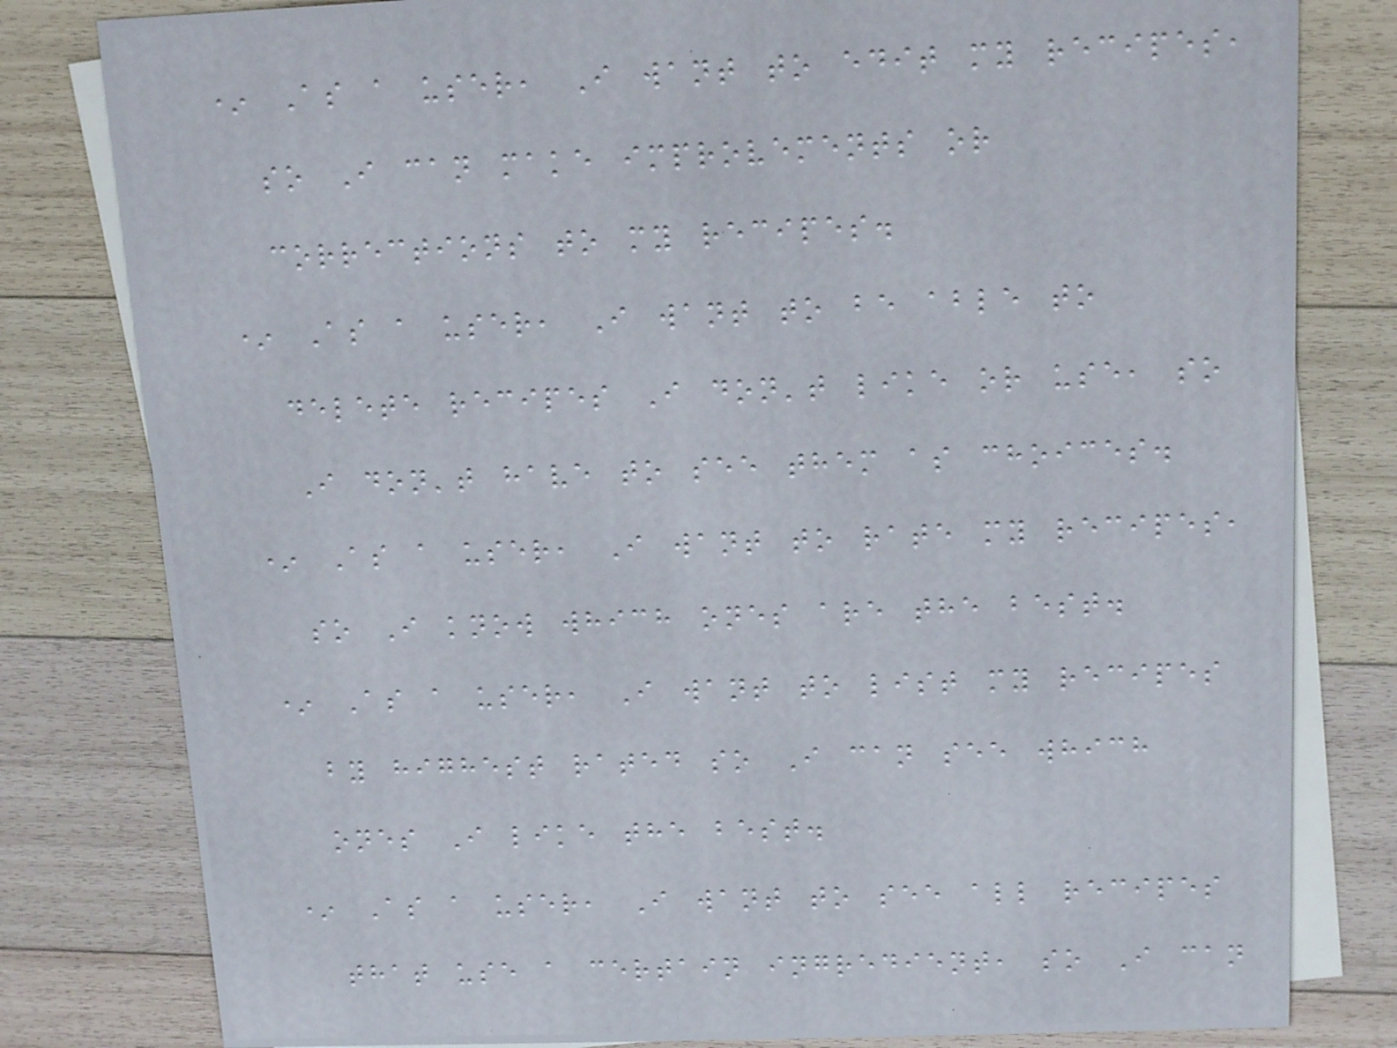* As a user, I want to edit my recipes,
so I can make improvements or
corrections to my recipes.
* As a user, I want to be able to
delete recipes I don't like or use, so
I don't have to see them as choices.
* As a user, I want to rate my recipes,
so I know which ones are the best.
* As a user, I want to list my recipes
by highest rated so I can see which
ones I like the best.
* As a user, I want to see all recipes
that use a certain ingredient, so I can
